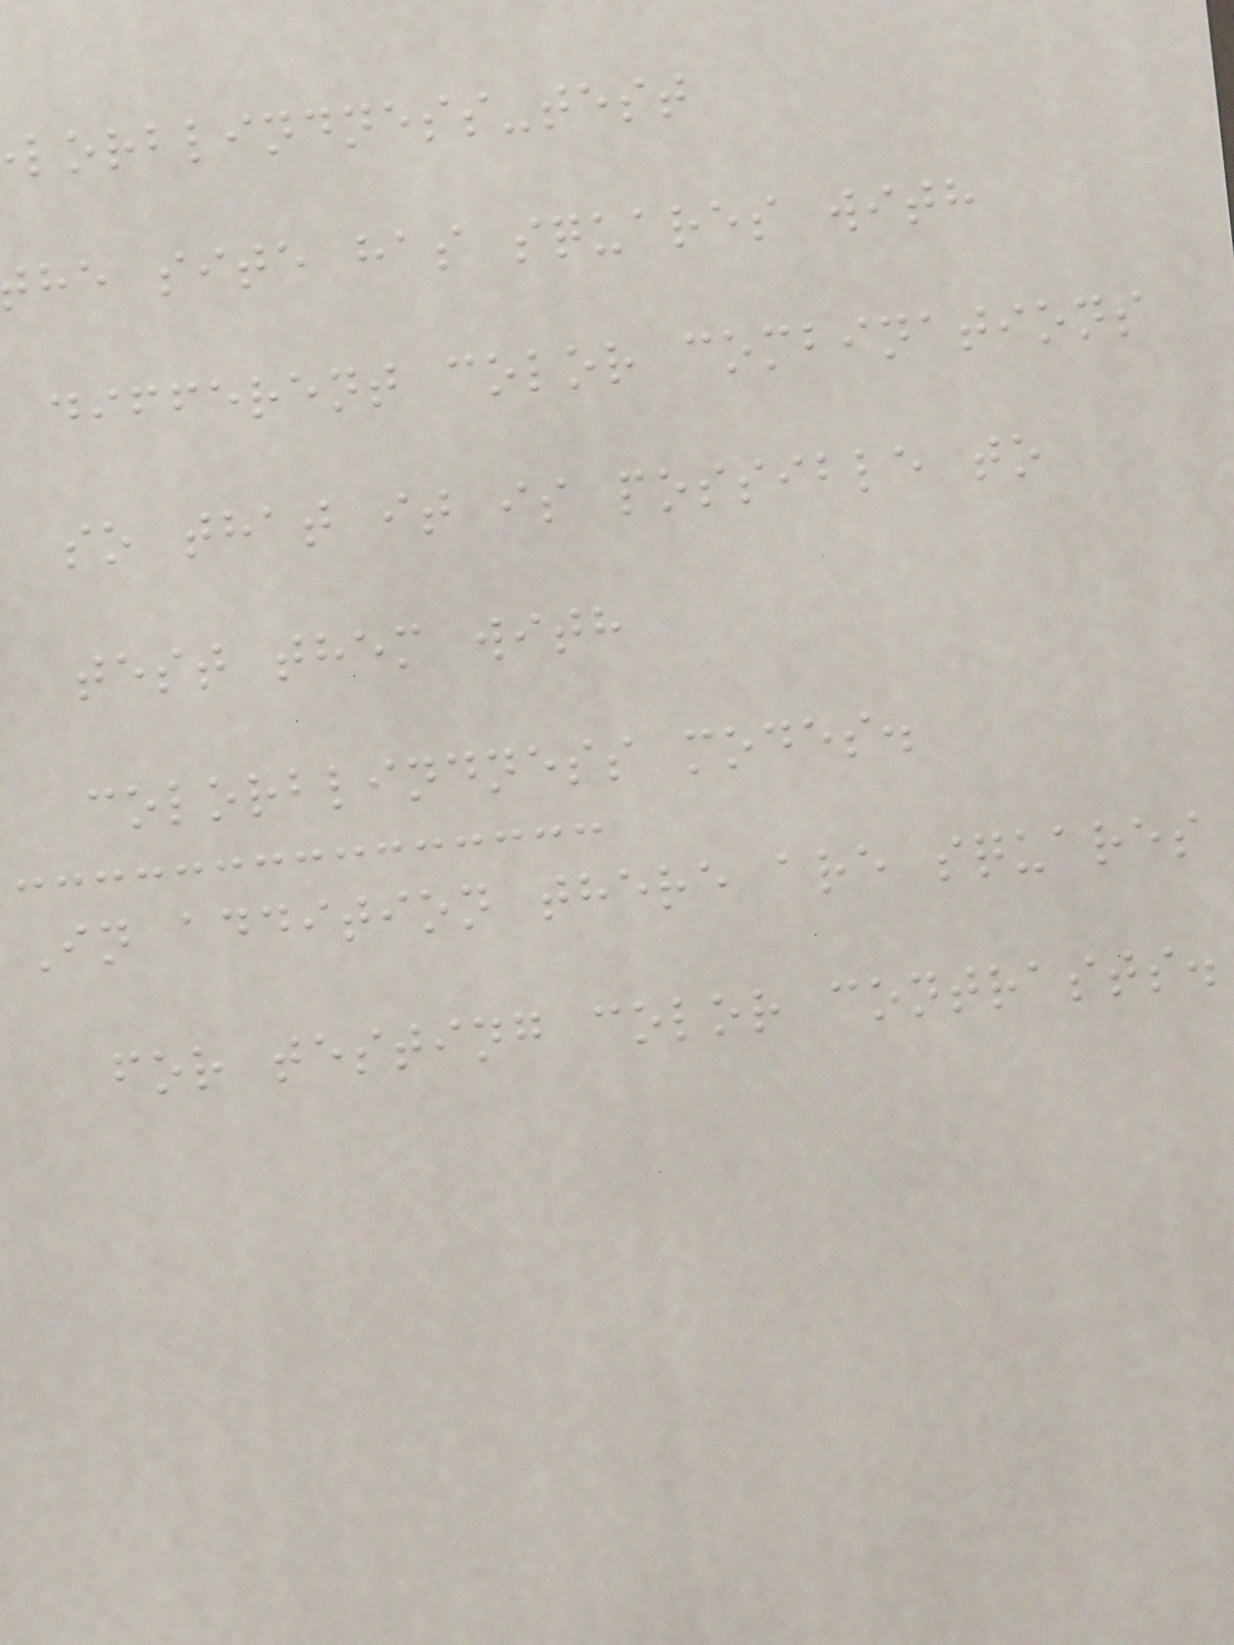lorblindness-test
he site has squares with
different color combinations
so that it is possible to
test them with
colorblindness modes.
In addition there are squares
for testing color contrasts.
